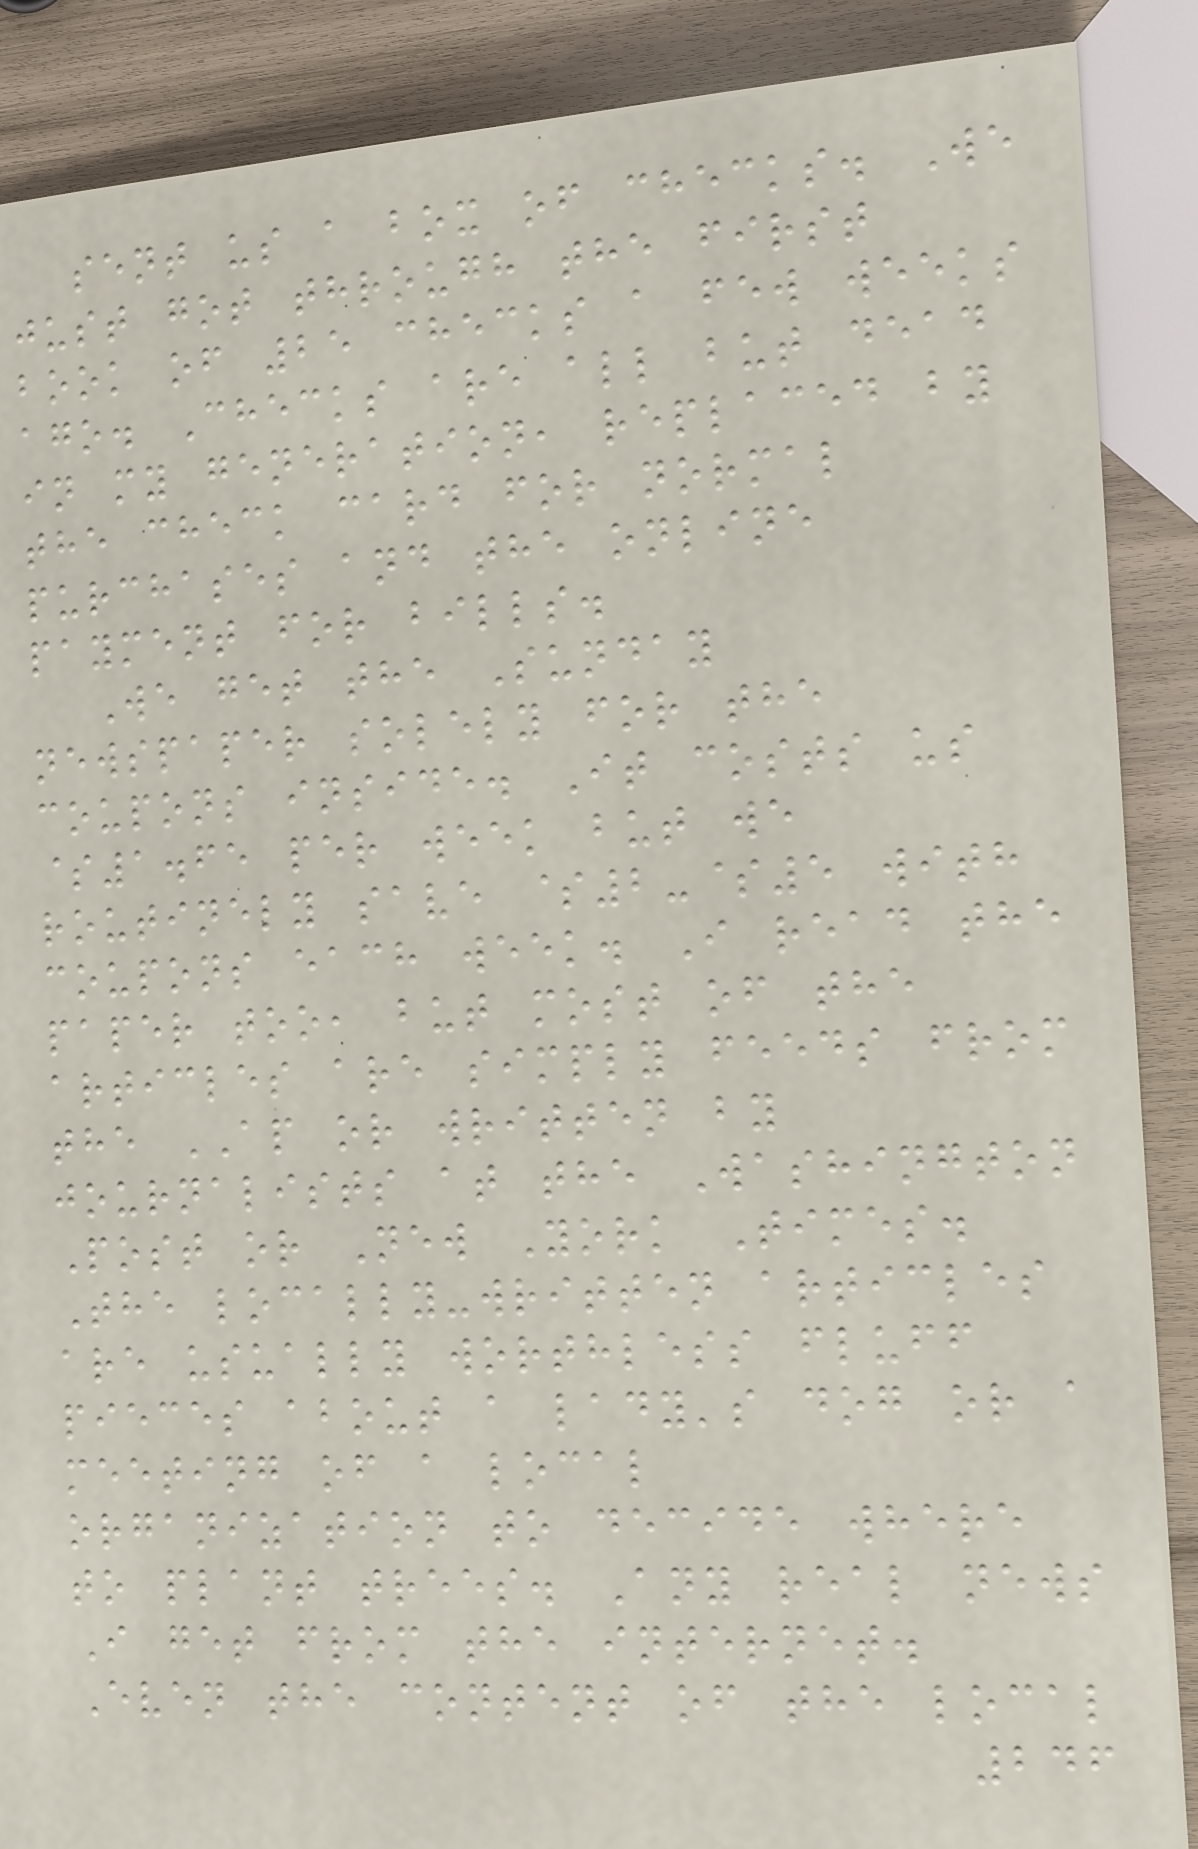sent us a box of checks. We
just got through the first
book of 25 checks a few weeks
ago. Checks are all but dead
in my generation, replaced by
the check card for normal
purchases and the online
payment for bills.
We get the Sunday
newspaper solely for the
coupons inside. It costs us
$1.65 per week but we
routinely save $2-$5 with
coupons each week. I read the
paper too, but most of the
articles are simply feeds from
the AP or written by
journalists at the Washington
Post or New York Times.
The locally-written articles
are usually worthless fluff
pieces about a lady's dog or a
meeting of a local
organization to decide where
to plant trees. Any real news
I get from the internet.
Even the content of the local
246
